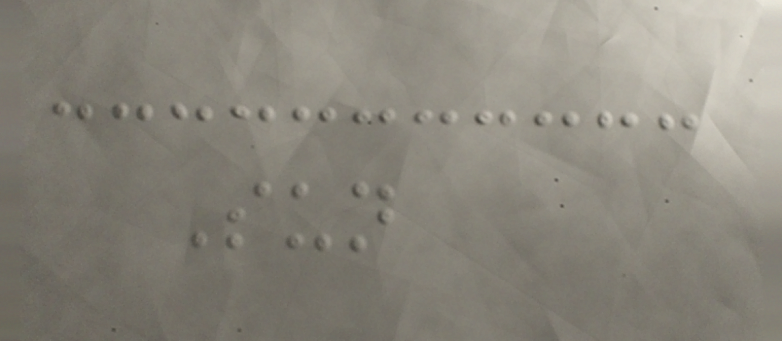Sun
